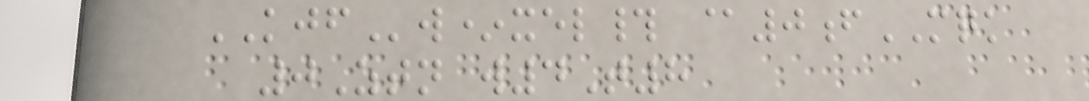KJFw*xel# @0fMQK
0Ztn w4T8
